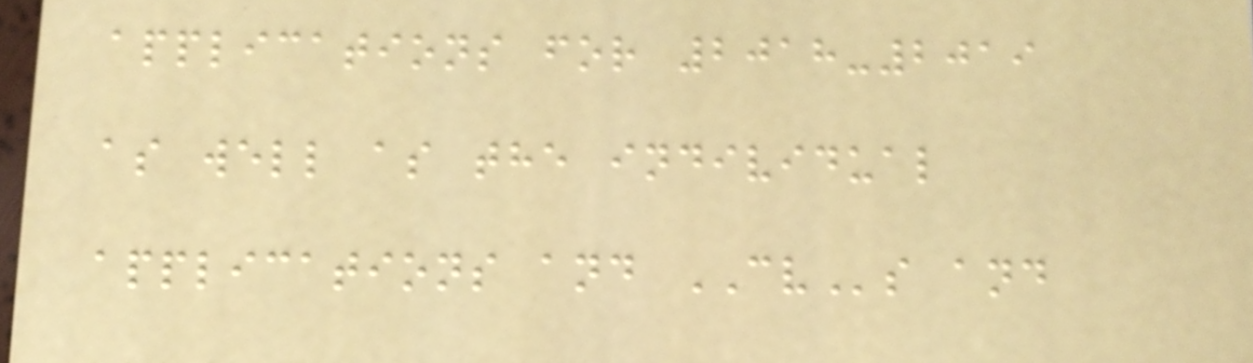applications for 2018-2019
as well as the individual
applications and CVs and
